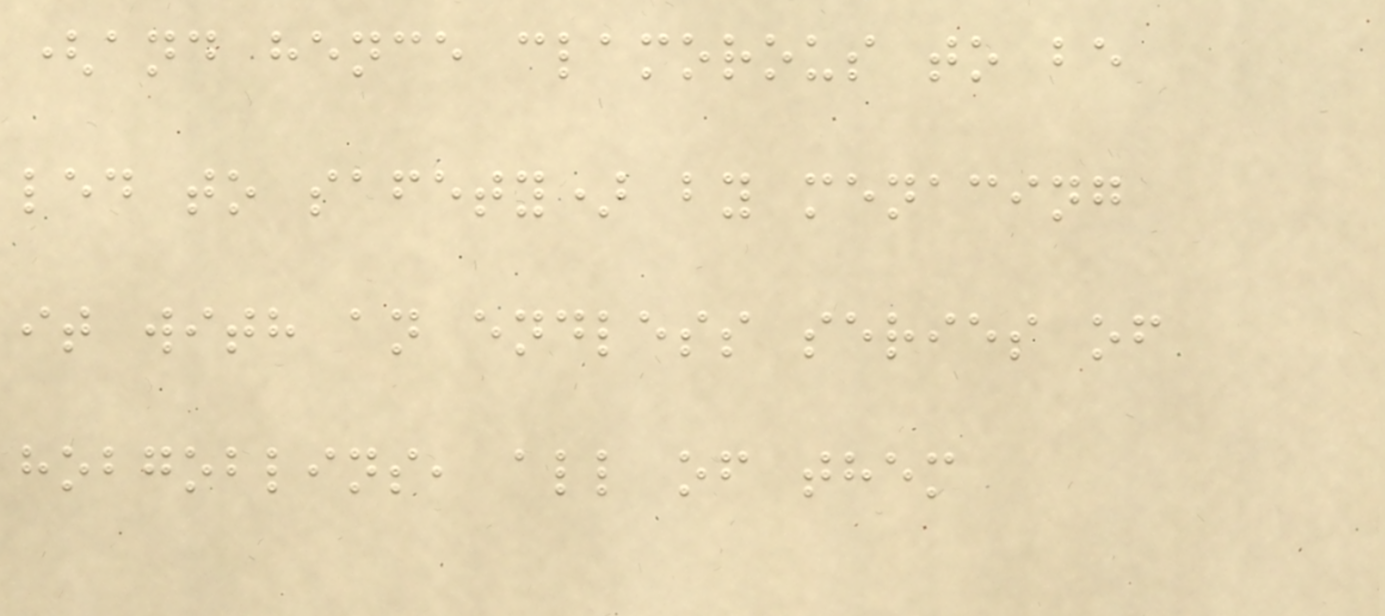(and hence clamorous to be
led to safety) by menacing
it with an endless series of
hobgoblins, all of them
